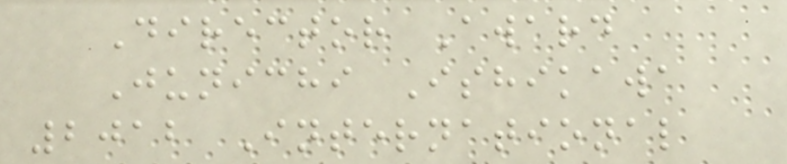Director Award
Junichi Ishikawa
2012 International
